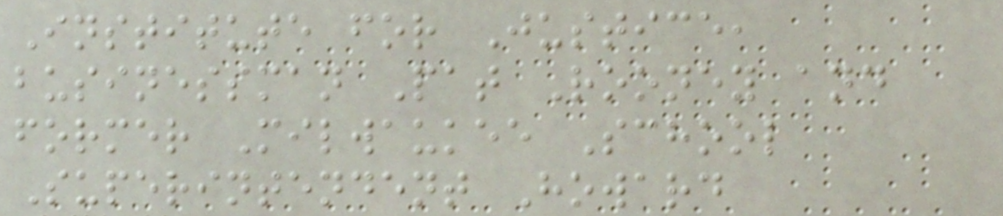Institute for Justice,
businessman Pat Rooney and
former Milwaukee School
Superintendent Howard
